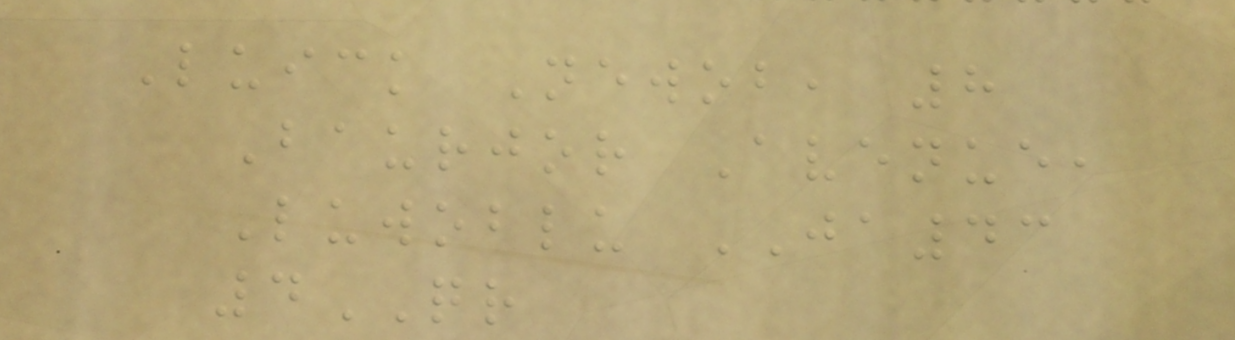Luick Newob, 8
Baurjor Avenue,
Luwoblu JA43
4QR
